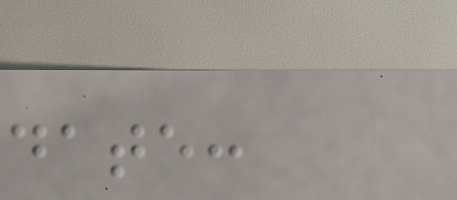date:
